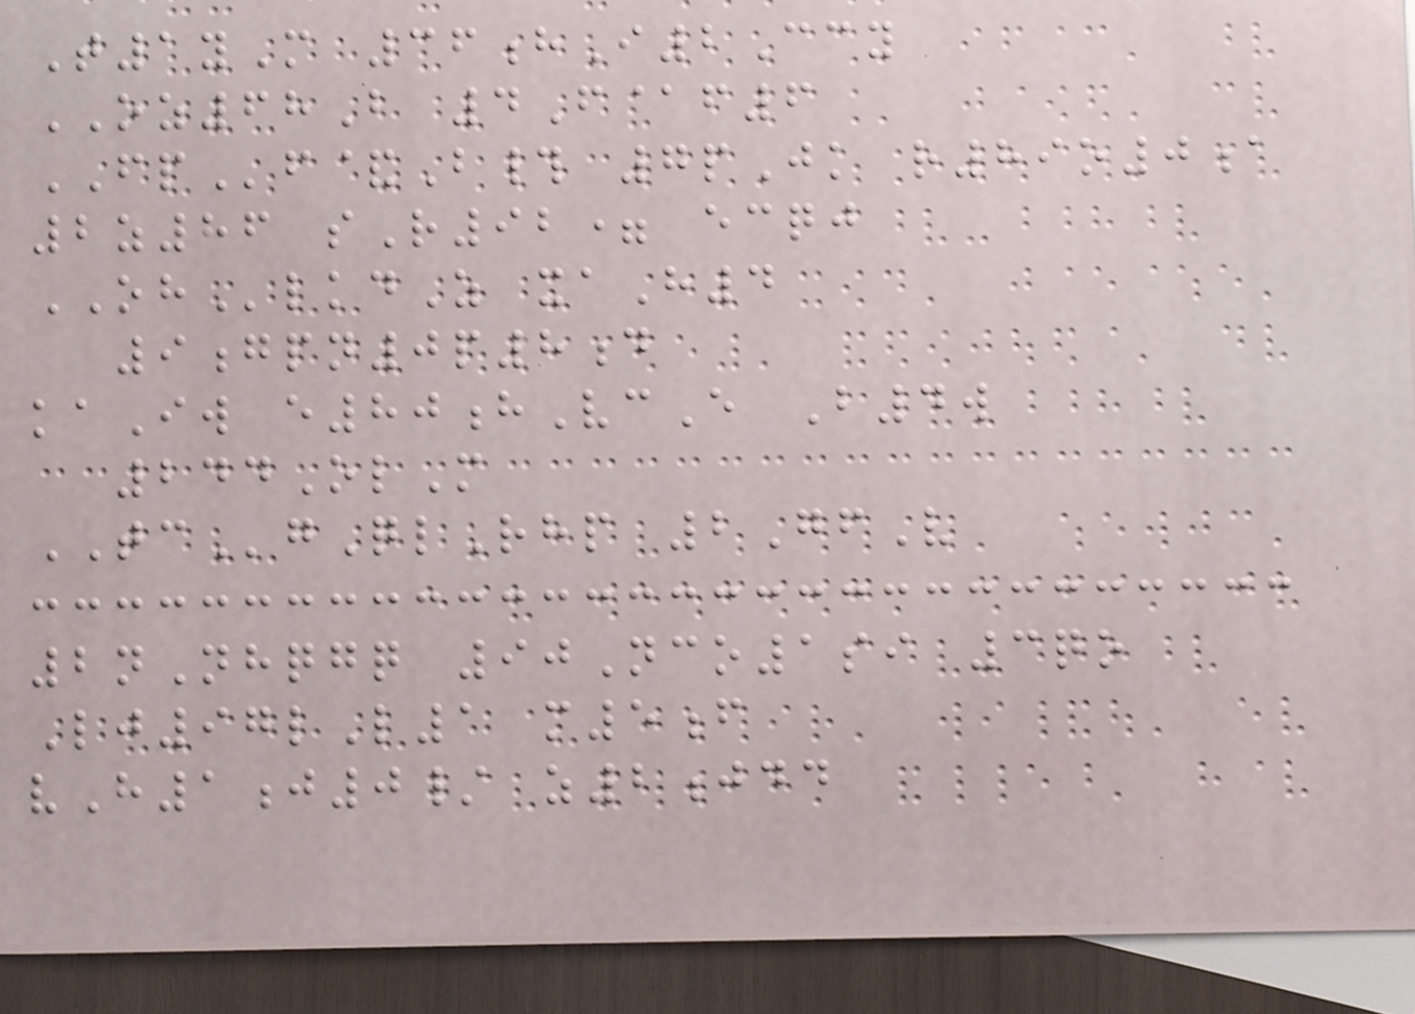T1yM 36hI2Ccy
OZ68B 4F@f6
FPf&B# 7pJk r89o0a
2z86 sR92= ecqj
OHlkdZ xaH4
9gpn0p8d
kaIw e80hVcE B4w
244OlM
TCgQlRhp 2GfV
2nNhqgq 90Nco1si 3qo
Lj97lL1 m5f
vH1j0/ z2jdd
